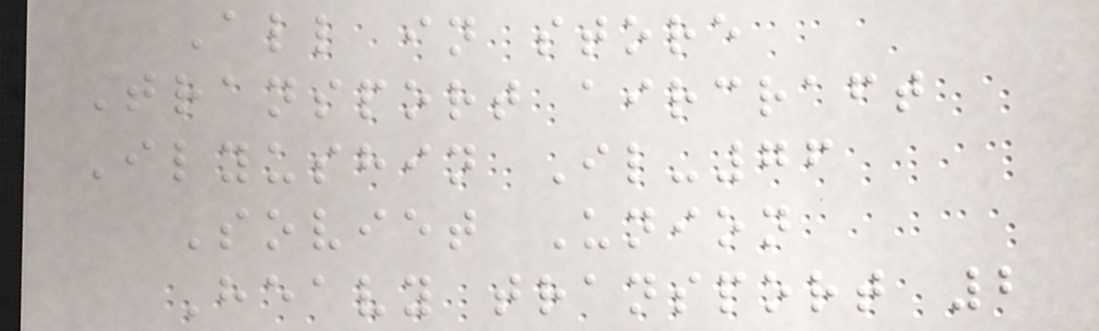All in store
Transport aircraft
Ilyushin Il-76
Soviet Union
Heavy transport 2
